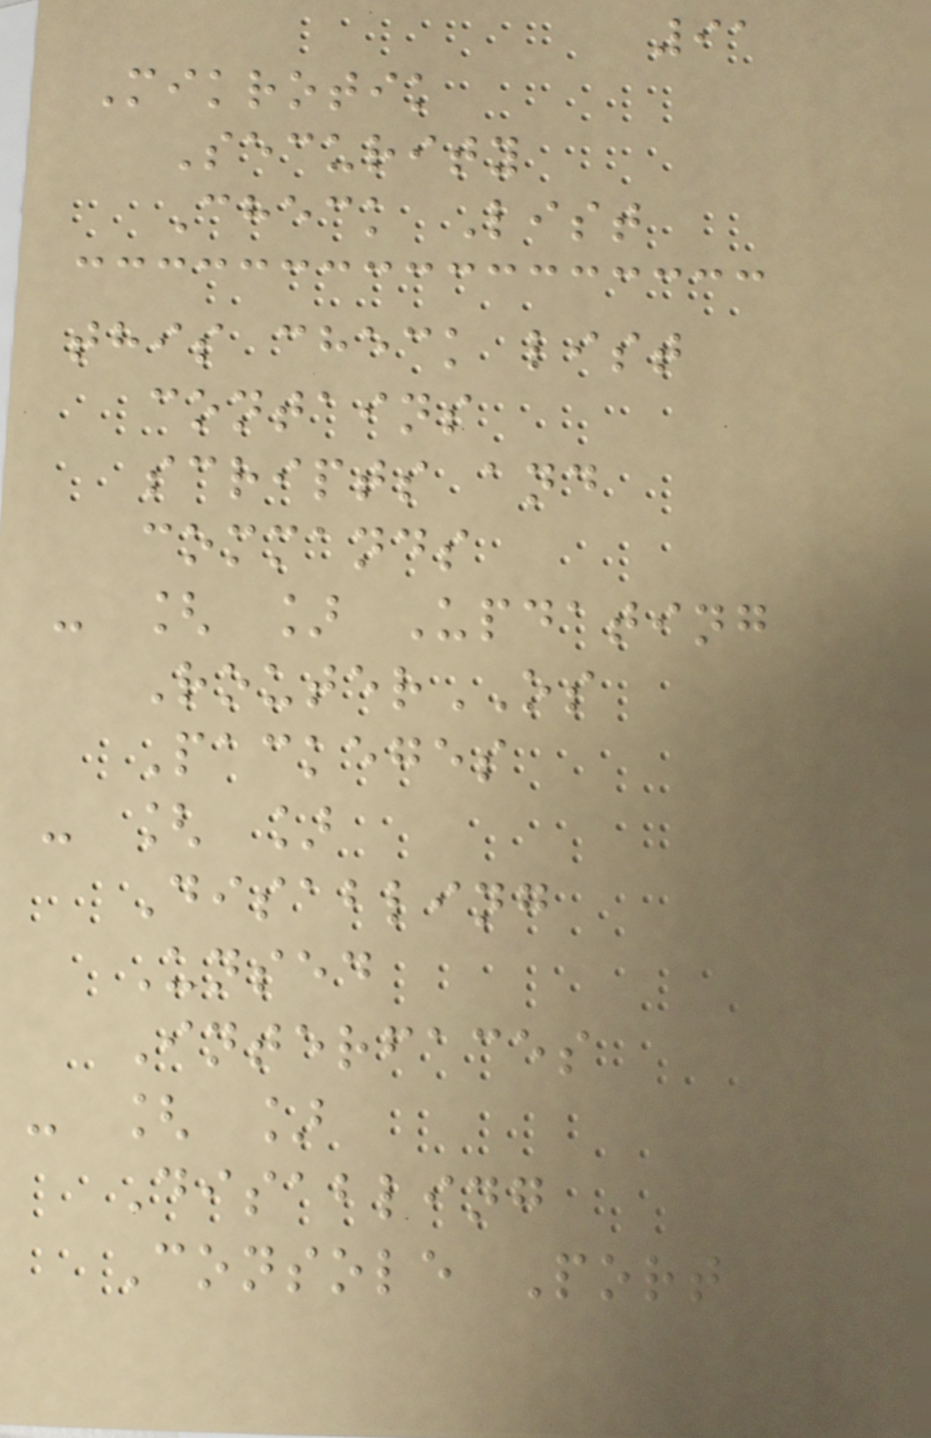91
Mikrotik
Security
Check List
this check list
contains
scripts and
commands
- [ ] Updating
RouterOS
Packeges
- [ ]
Disabling
Unsed
Interfaces
- [ ]
Disabling
Console Port
